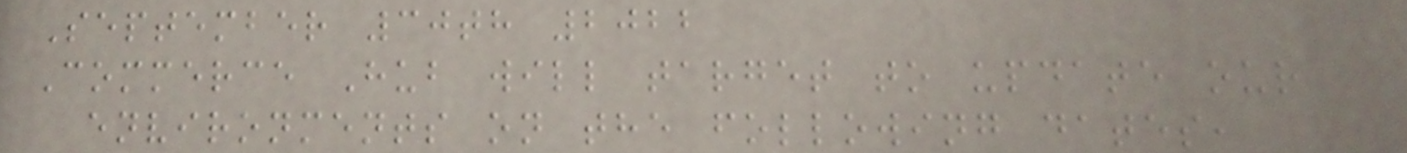September 30th 2022
Commerce Hub will target to update our
environments on the following dates,
